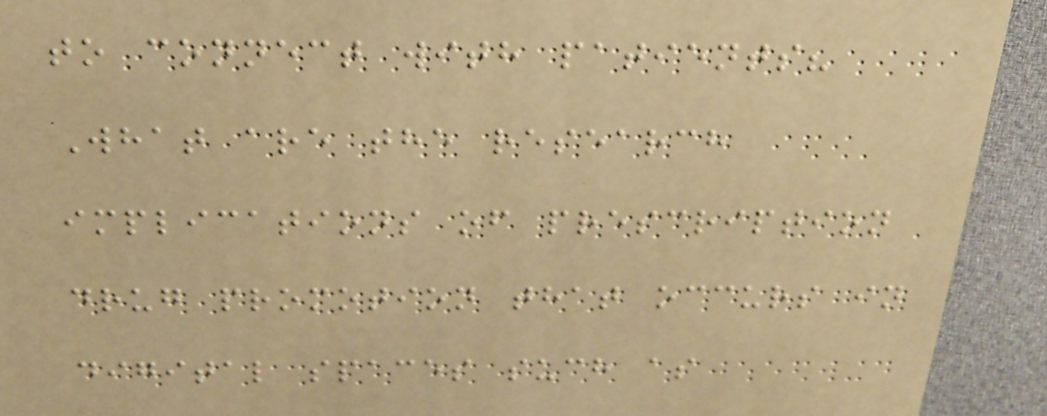to connect with patients?
What are the research
implications of prescription
drug promotion that occurs in
digital spaces such as
